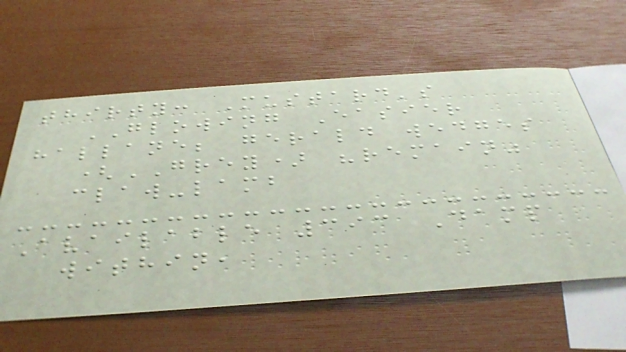thirty: Mustard's
GLOWING Easier
hallane; gerald wedges
(GREY) "remain"
claw-lamb
Available 393 Damp
within,
